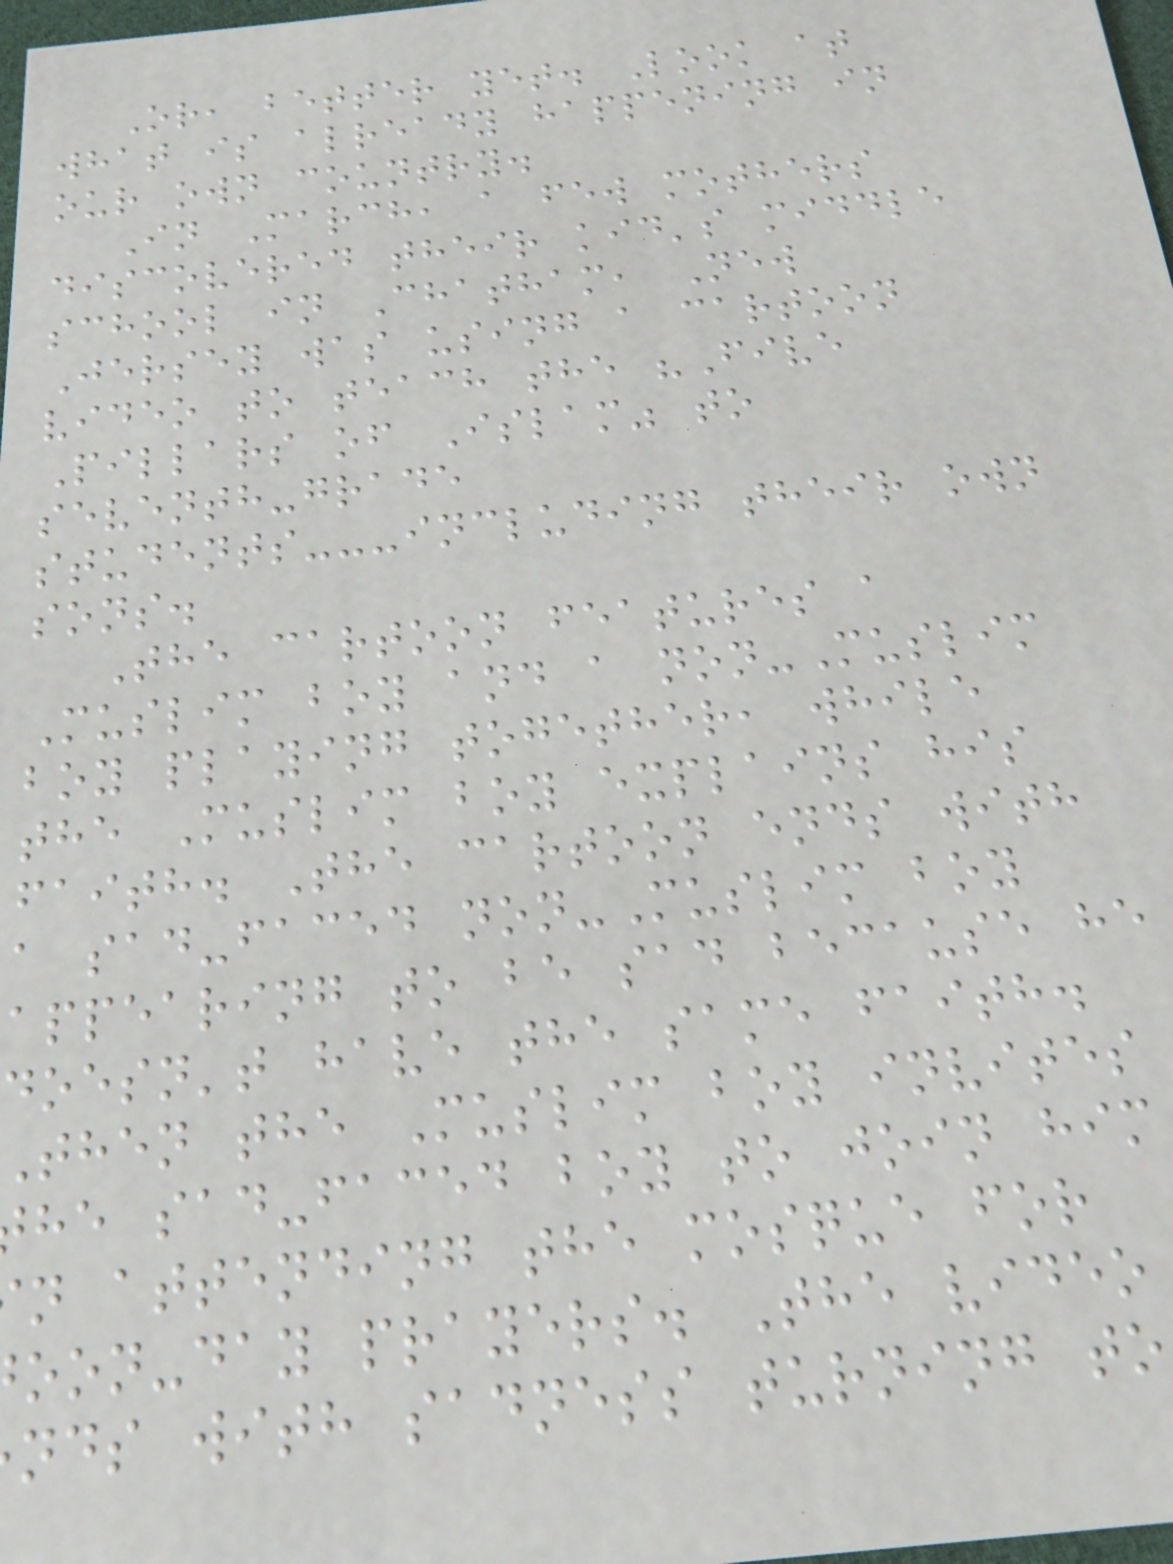Or, better yet. Look at
what is already happening in
our own country.
In March, a few mothers
discovered their kid's middle
school in Chatham, New
Jersey was using a cartoon
video to teach the "Five
Pillars of Islam" to
seventh-grade
students---including their own
sons.
The cartoon features a
Muslim boy and a non-Muslim
boy playing together, while
the Muslim boy explains his
faith. The cartoon ends with
a sad-faced non-Muslim boy
appearing to be sad because he
doesn't have the same faith.
then the Muslim boy invites
he sad-faced boy to join him
n attending the mosque for
oon-day prayers. The video
nds with sadness turning to
